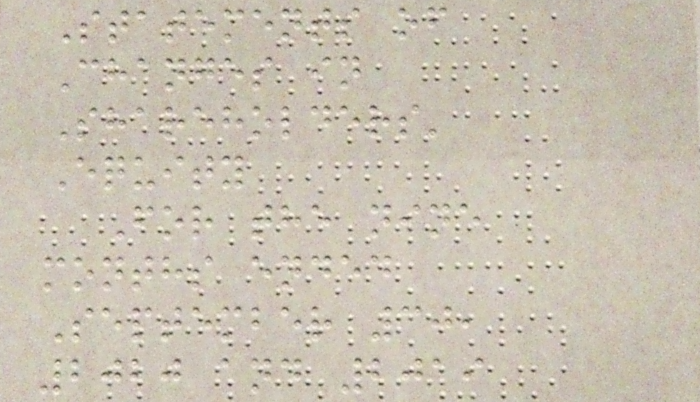Statements of
Changes in
Shareholders'
Equity
For the nine
months ended
September 30,
2020 and 2019
